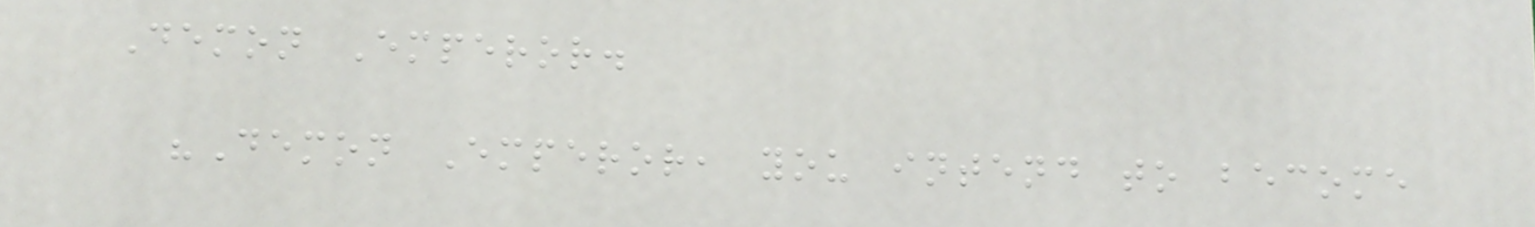Demon Emperor.
"Demon Emperor, you intend to become
